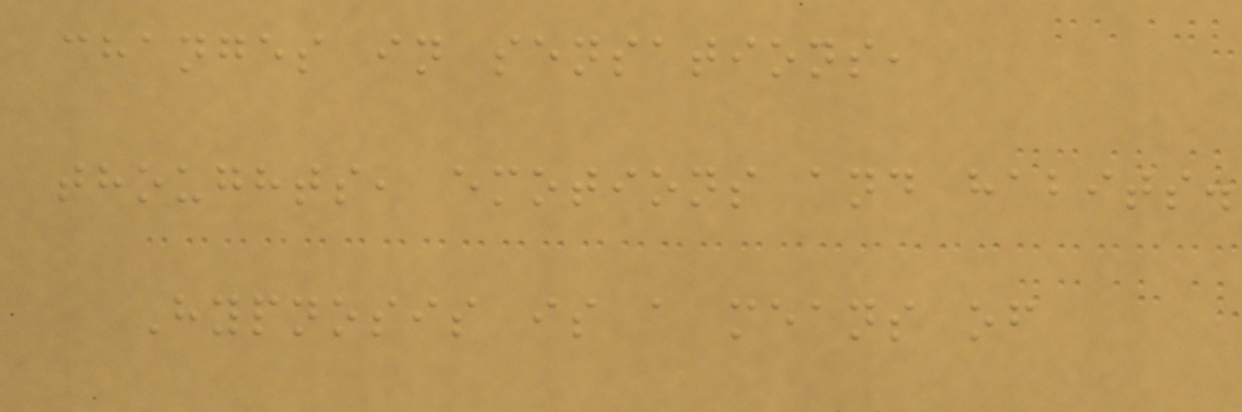changes in sensations,
thoughts, emotions and habits.
Hypnosis is a means of
